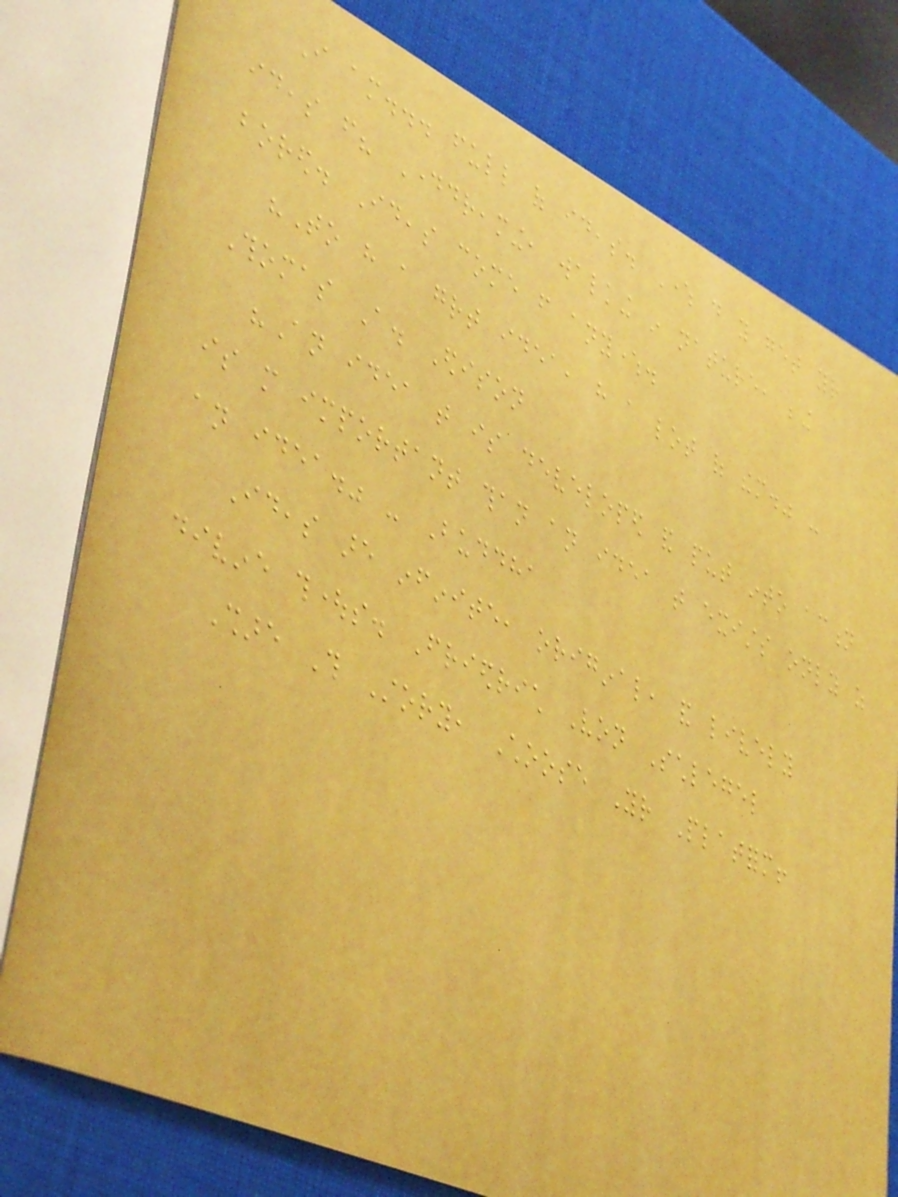I am... full of ideas. Where do you get your
ideas from? Daydreaming, walking in nature, being
bored. Ideas come from anywhere.
"To have a great idea, have a lot of them." -
Thomas A. Edison
"An idea that is developed and put into action
is more important than an idea that exists only as
an idea." - Buddha
Ideas are infinite, original, and lively
divine thoughts. Friedrich Von Schlegel
Share This Story, Choose Your Platform!
